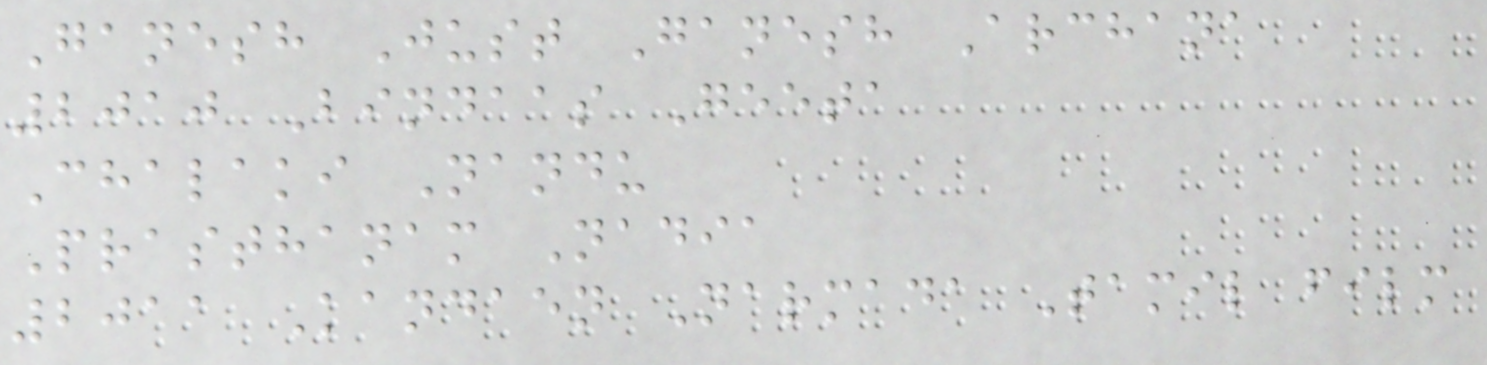Ganesh Just Ganesh Archana
2010 Bindaas Geeta
Chalaki Nandu
Prasthanam Nadia
2011 Kandaen Narmada Tamil film
